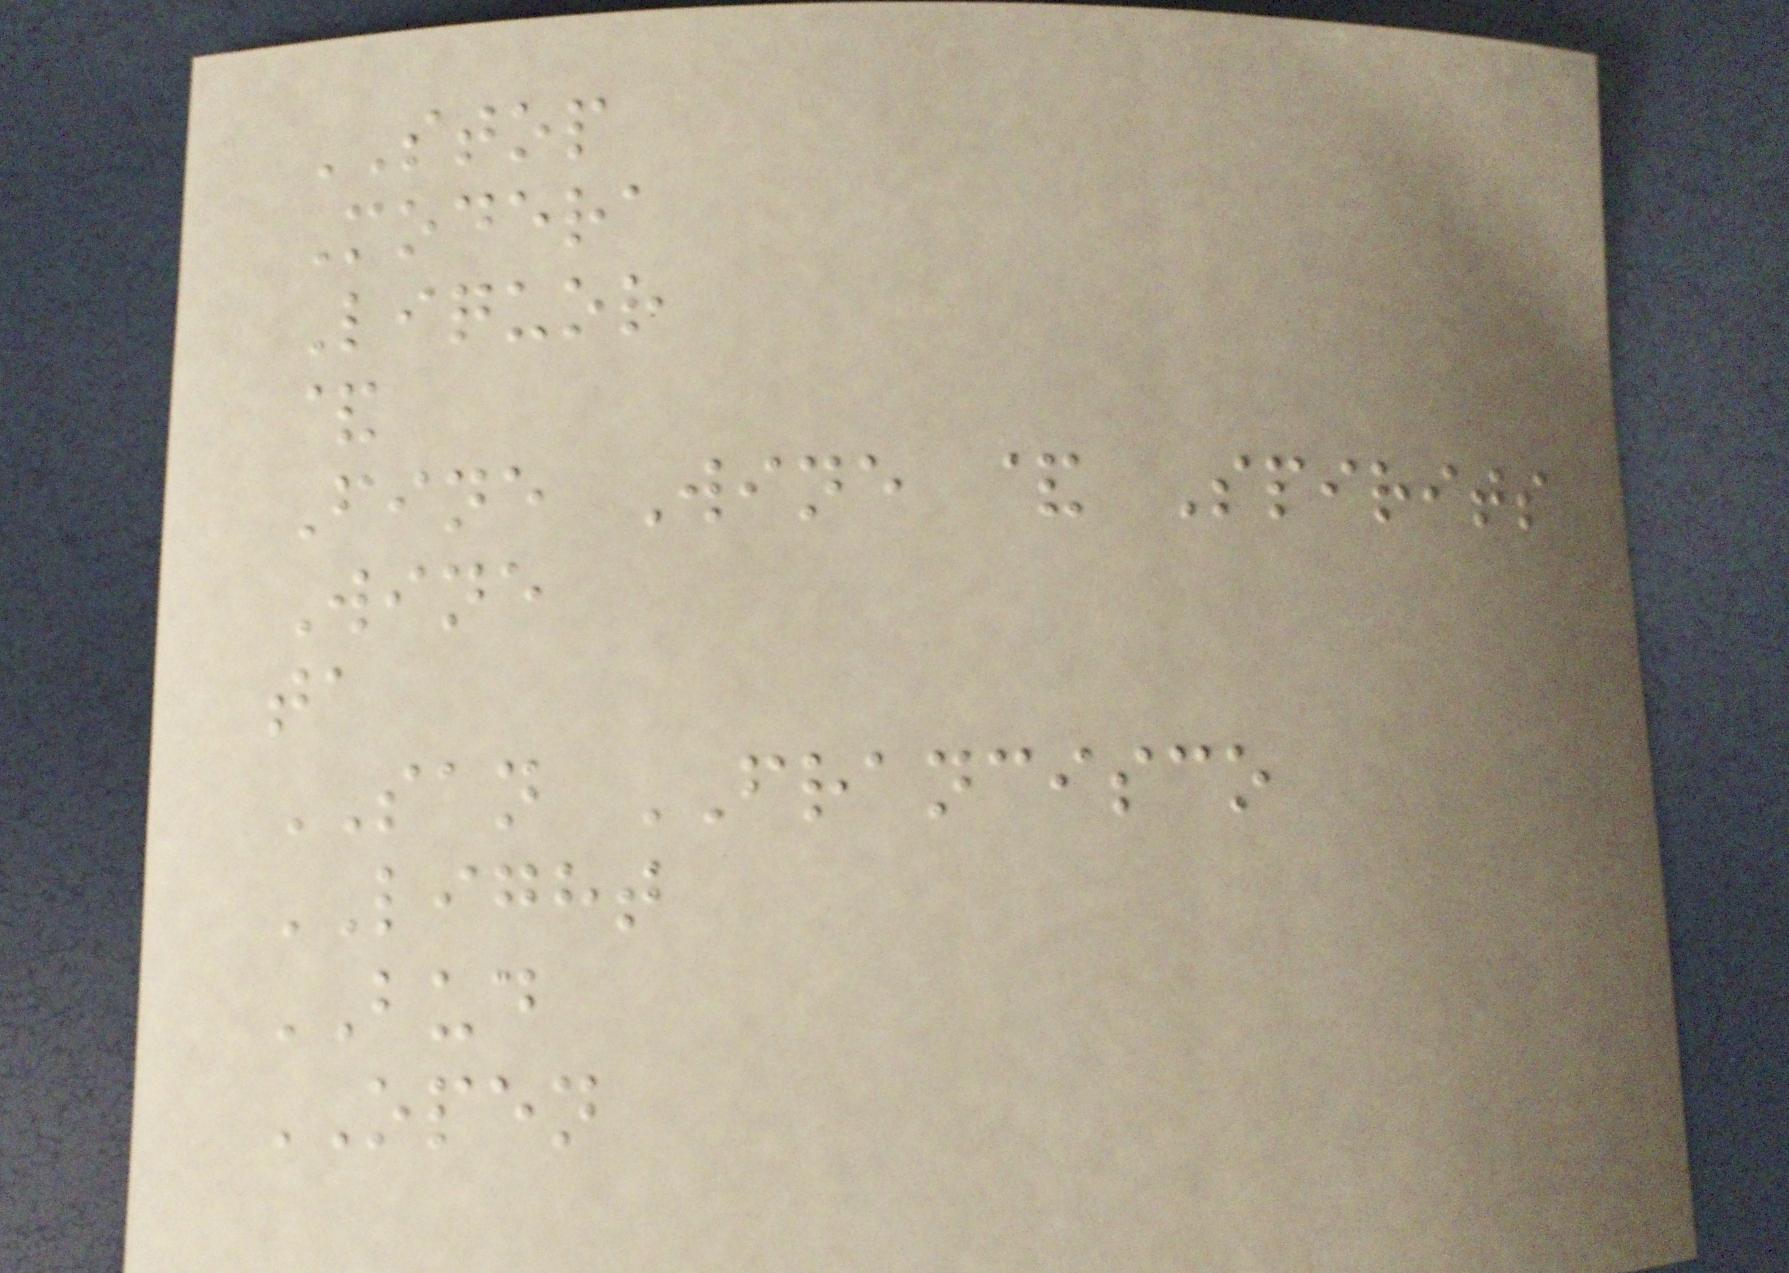STOP
Modera
Liquor
&
Fine Wine & Spirits
Wine
ta
SAN FRANCISCO
LIGHT
BUD
OPEN
